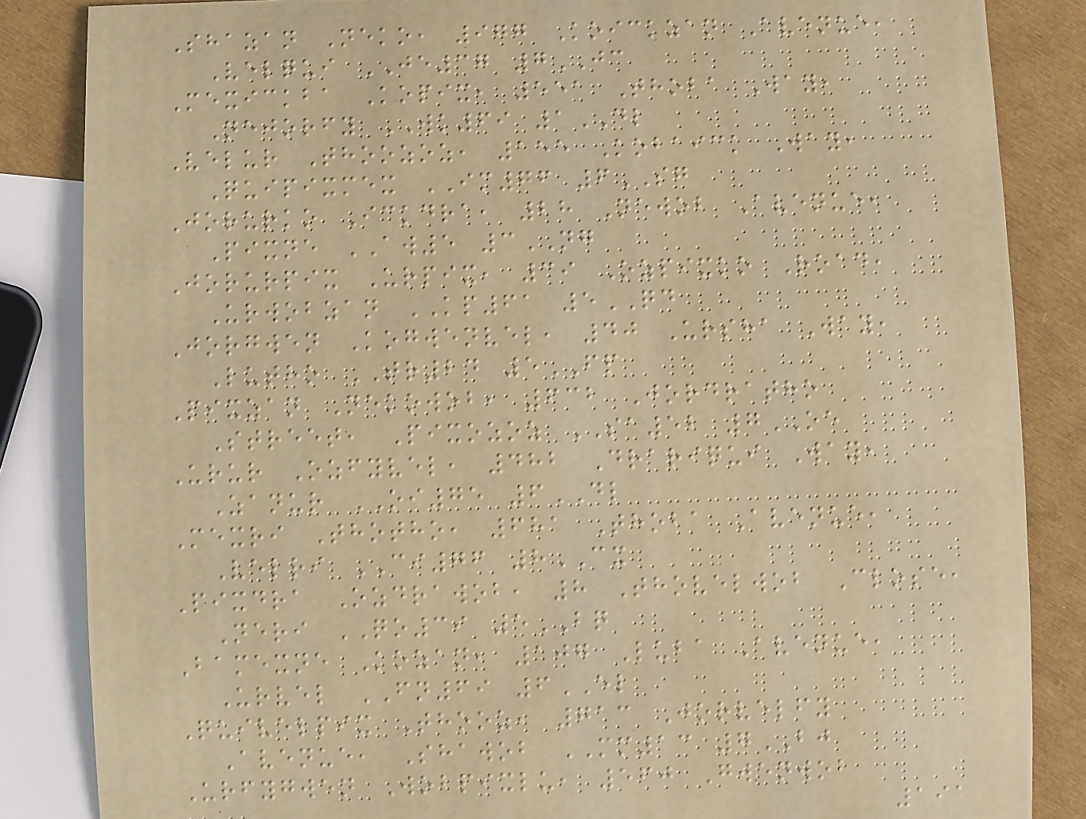Shazan Neko, 977 Koickzan Avenue,
Velqui JE37 7JC
Mexickba Kopix, 551 Thoba Way,
Nejorfy WK69 1DL
Velur Thoozoz, 155 Kobaick Way,
Quipixmex IM76 6SG
Jorurko Ickdra, 28 Newob Avenue,
Pixne AW5 3NG
Jorurpix Urpix, 39 Ozpixko Road,
Urwobzan KP61 5QD
Jorgwen Kogwenvel, 40 Ursha Way,
Lutho TR24 5FP
Pixzan Nekowob, 632 Jordratho
Street, Pixozoz SA52 7OE
Urur Ozfyvel, 482 Drariqui Way,
Zanur OI75 6DL
Mexri Thotho, 681 Thoba Avenue,
Velri CI76 8CX
Pixdra Ozdrawob, 8 Thovelwob Close,
Neri QO39 5BQ
Bamexne Kozan, 107 Luba Avenue,
Urvel FN69 6EL
Quivelpix Thooz, 713 Jorvelfy
Avenue, Shawob MM13 7BJ
Urfygwen Wobpixlu, 560 Gwenwob
191
